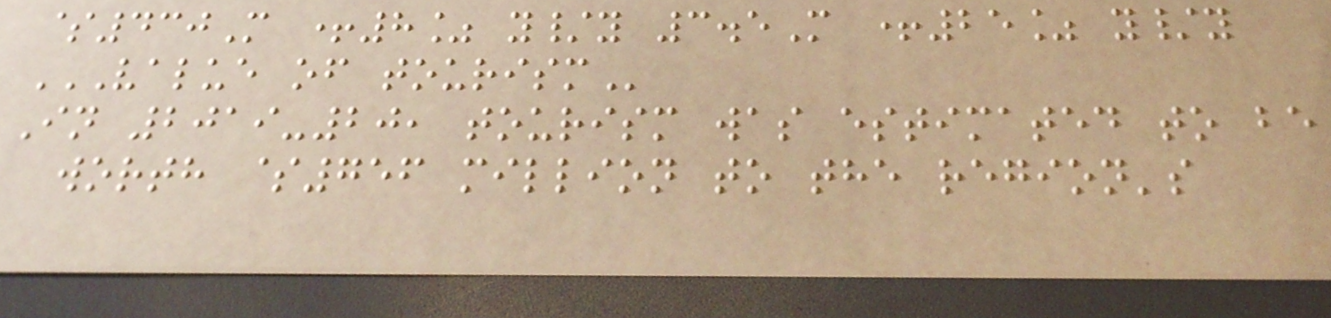$430M +8% y/y 3.5M +25% y/y
VALUE OF TOURISM
In 2019-20, tourism was estimated to be
worth $756 million to the region's
